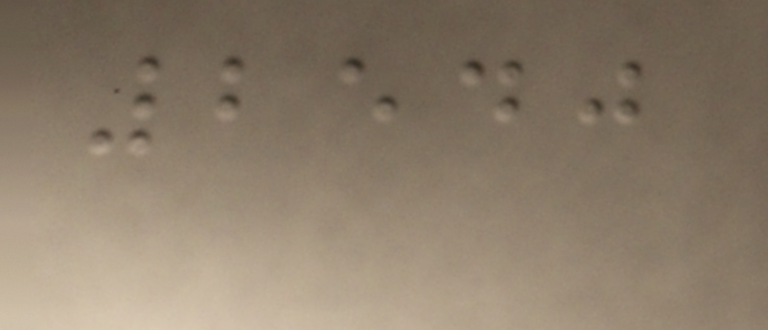2540
